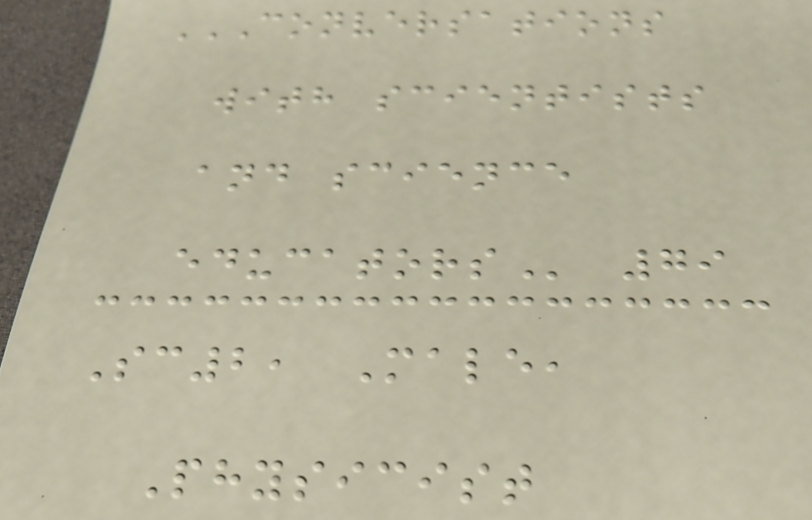CONVERSATIONS
WITH SCIENTISTS
AND SCIENCE
EDUCATORS 79
Sc2, Male,
Physicist
